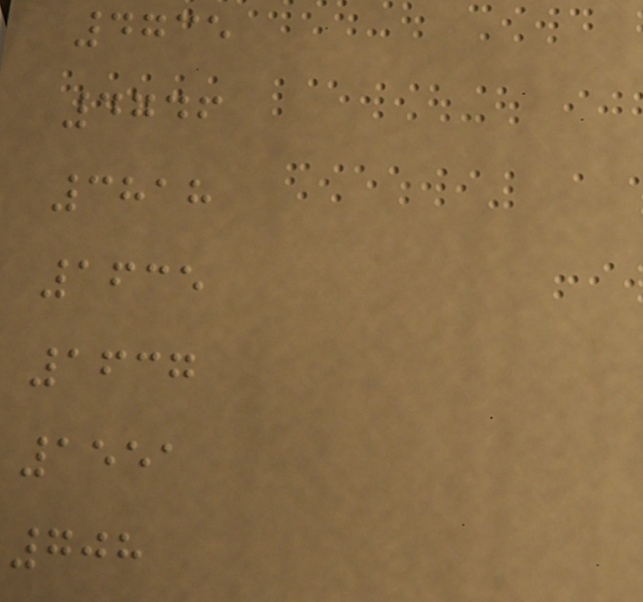4735
4746
3818
1635
1637
1551
708
